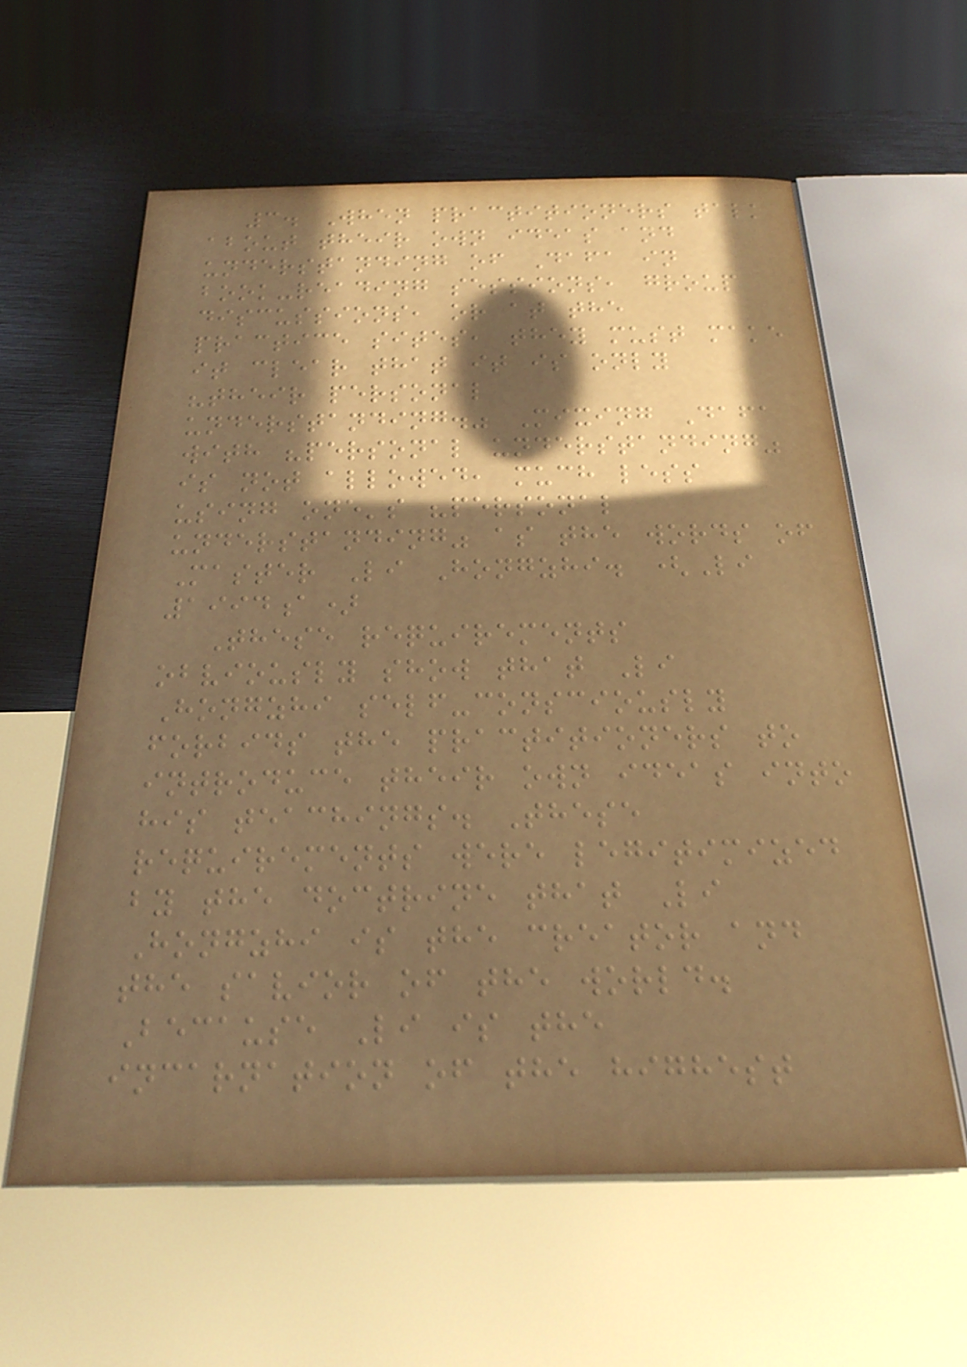3. When practitioners talk
about their own ideas and
understanding of Dafa in
book-reading sessions, group
discussions, or at the
practice sites, they must make
it clear that it is only
"their personal
understanding." Mixing Dafa
with "personal understanding"
is not allowed, much less
using one's "personal
understanding" as the words of
Master Li Hongzhi. (Li
1994a)
These requirements
obviously show that Li
Hongzhi self-consciously
forbids the practitioners to
introduce their own ideas into
his teachings. These
requirements were legitimized
by the doctrine that Li
Hongzhi is the creator and
the savior of the world.
Because Li is the
incarnation of the highest
